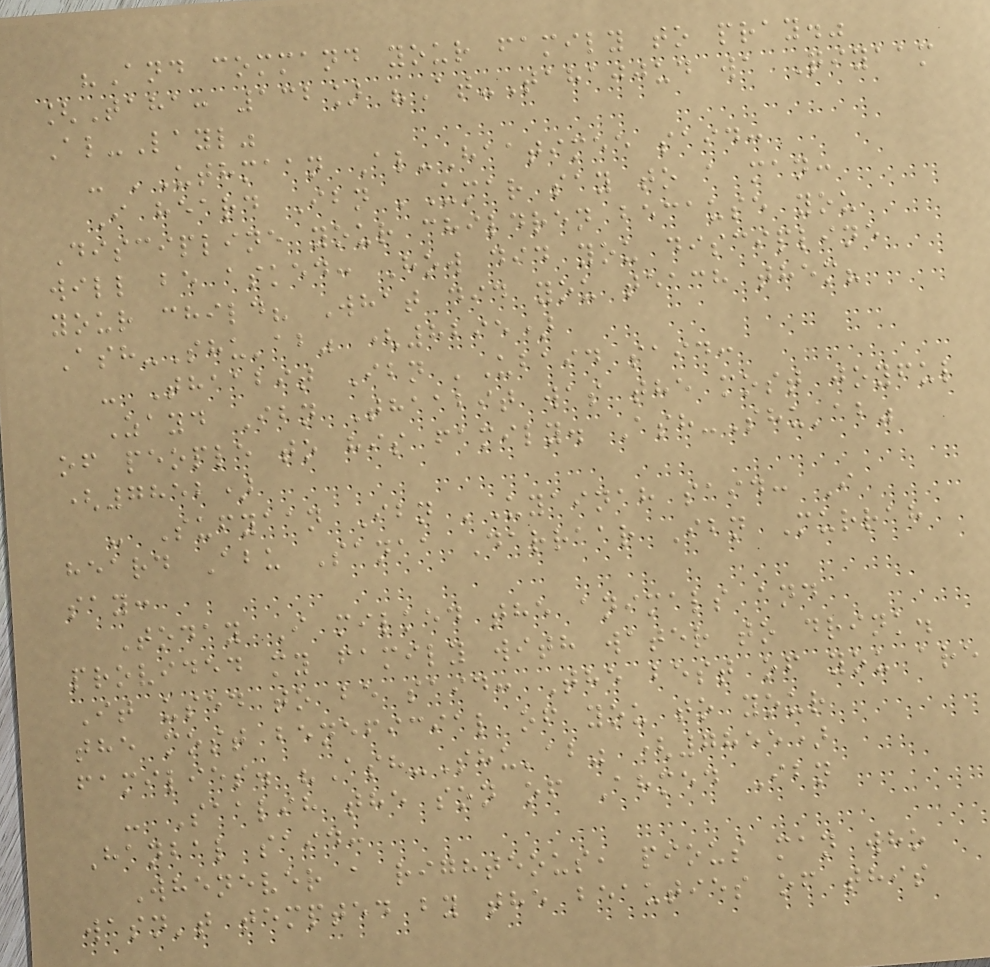"And command your family to pray."
[Taha: 132] "At-Tahajjud wa Qiyaam
Al-Layl"
- 'Uthmaan Al-Haatimee said:
I heard Ibn 'Umar say to a man:
Discipline your children because you
will be asked: How did you discipline
your child? What did you teach them?
Ash-Shu'ab" (8295)
- Thaabit Ibn 'Ubaid said:
Zayd Ibn Thaabit was the most joyful
of people to his family. Ash-Shu'ab"
(7852)
- Sufyaan Ibn 'Uyainah said: I
heard Abu Sanaa Darraar Ibn Murrah
say:
Today I milked the animals and
provided my family with water to drink.
It used to be said: The best of you are
the most beneficial of you to your
families. "Ash-Shu'ab" (7855)
- Saalih the son of Ahmed Ibn
Hanbal said:
Whenever a righteous, pious man who
wasn't tempted by the beauties of this
